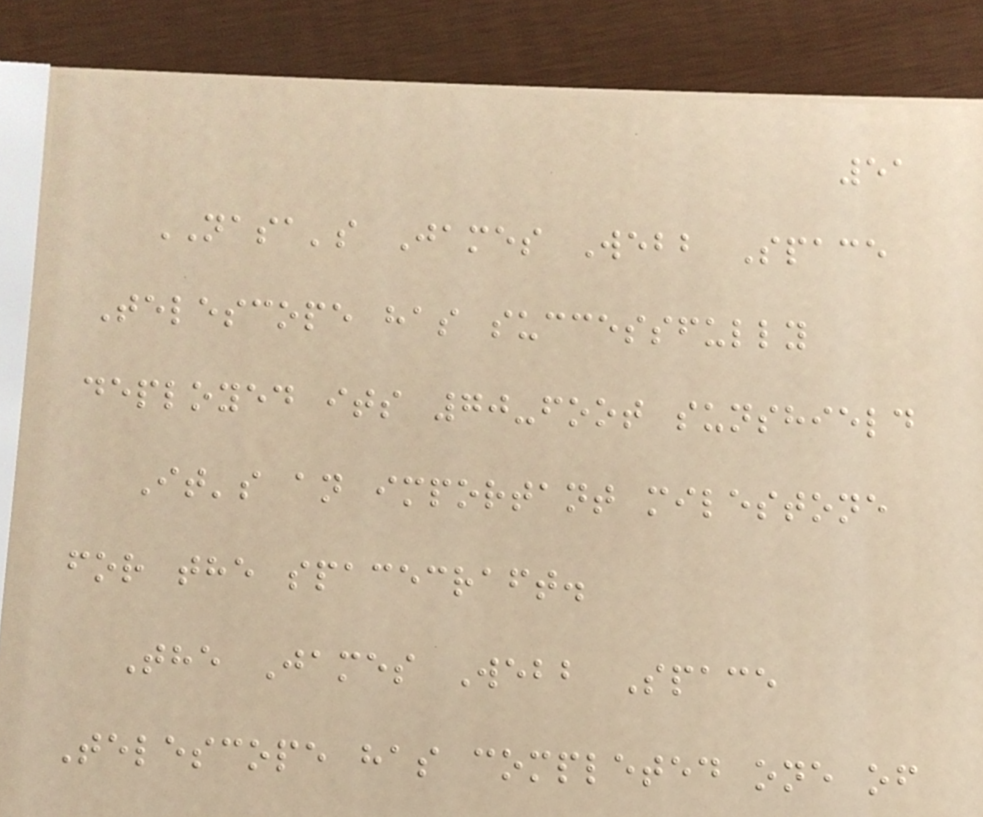51
NASA's James Webb Space
Telescope has successfully
deployed its 70-foot sunshield
It's an important milestone
for the spacecraft.
The James Webb Space
Telescope has completed one of
